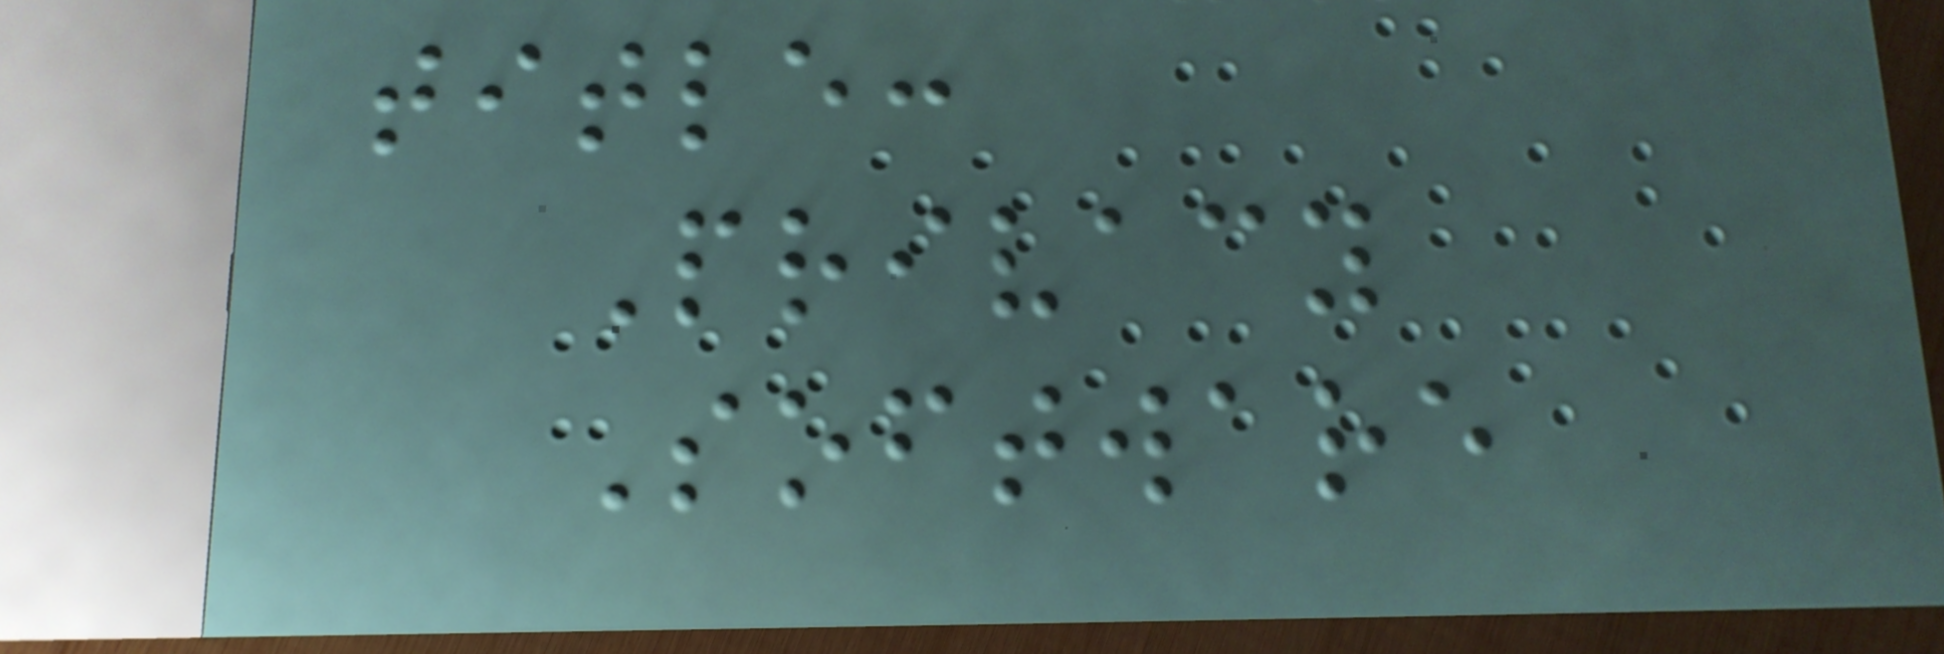title:
Privacy
Software
